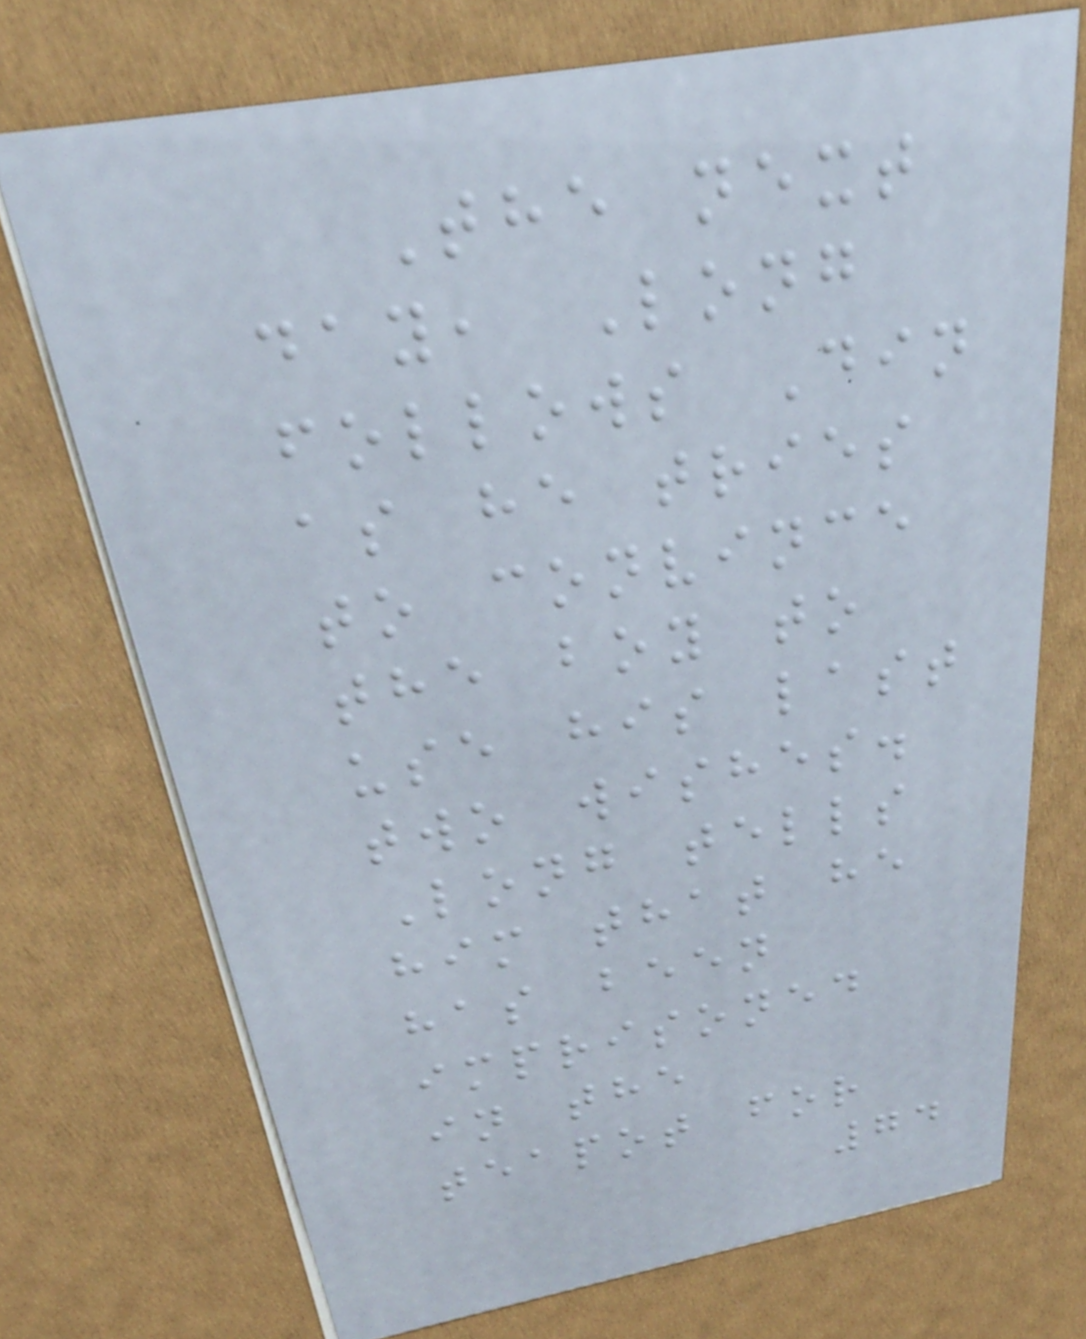The next
day, Long
follows Din
as he tries
to convince
the boy to
use his last
two wishes.
Long tells
him that he
has been
imprisoned
in the
teapot for
74
